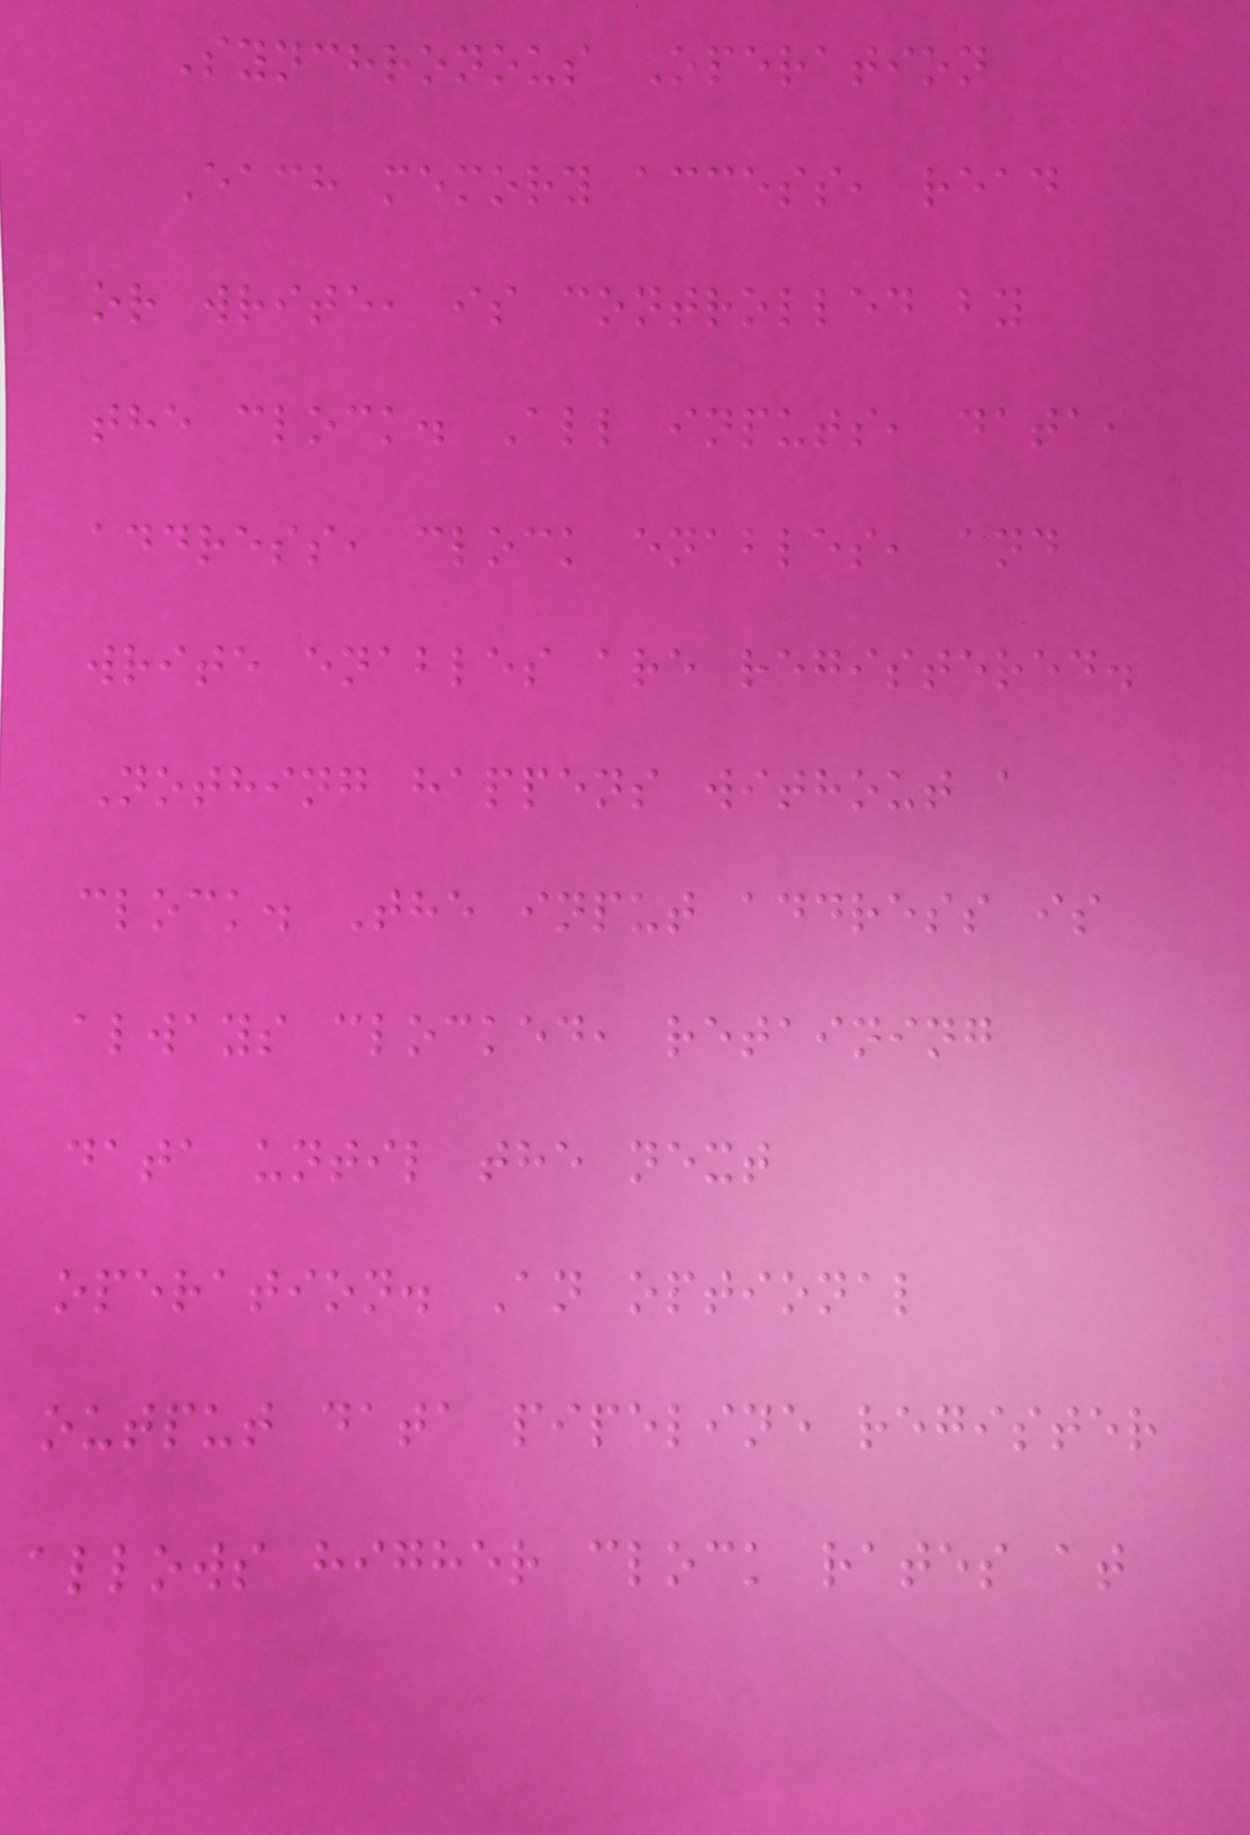Synchronous Operation
Each memory access, read
or write, is controlled by
the clock. All inputs, data,
address, clock enables, and
write enables are registered.
Nothing happens without a
clock. The input address is
always clocked, retaining
data until the next
operation. An optional
output data pipeline register
allows higher clock rates at
